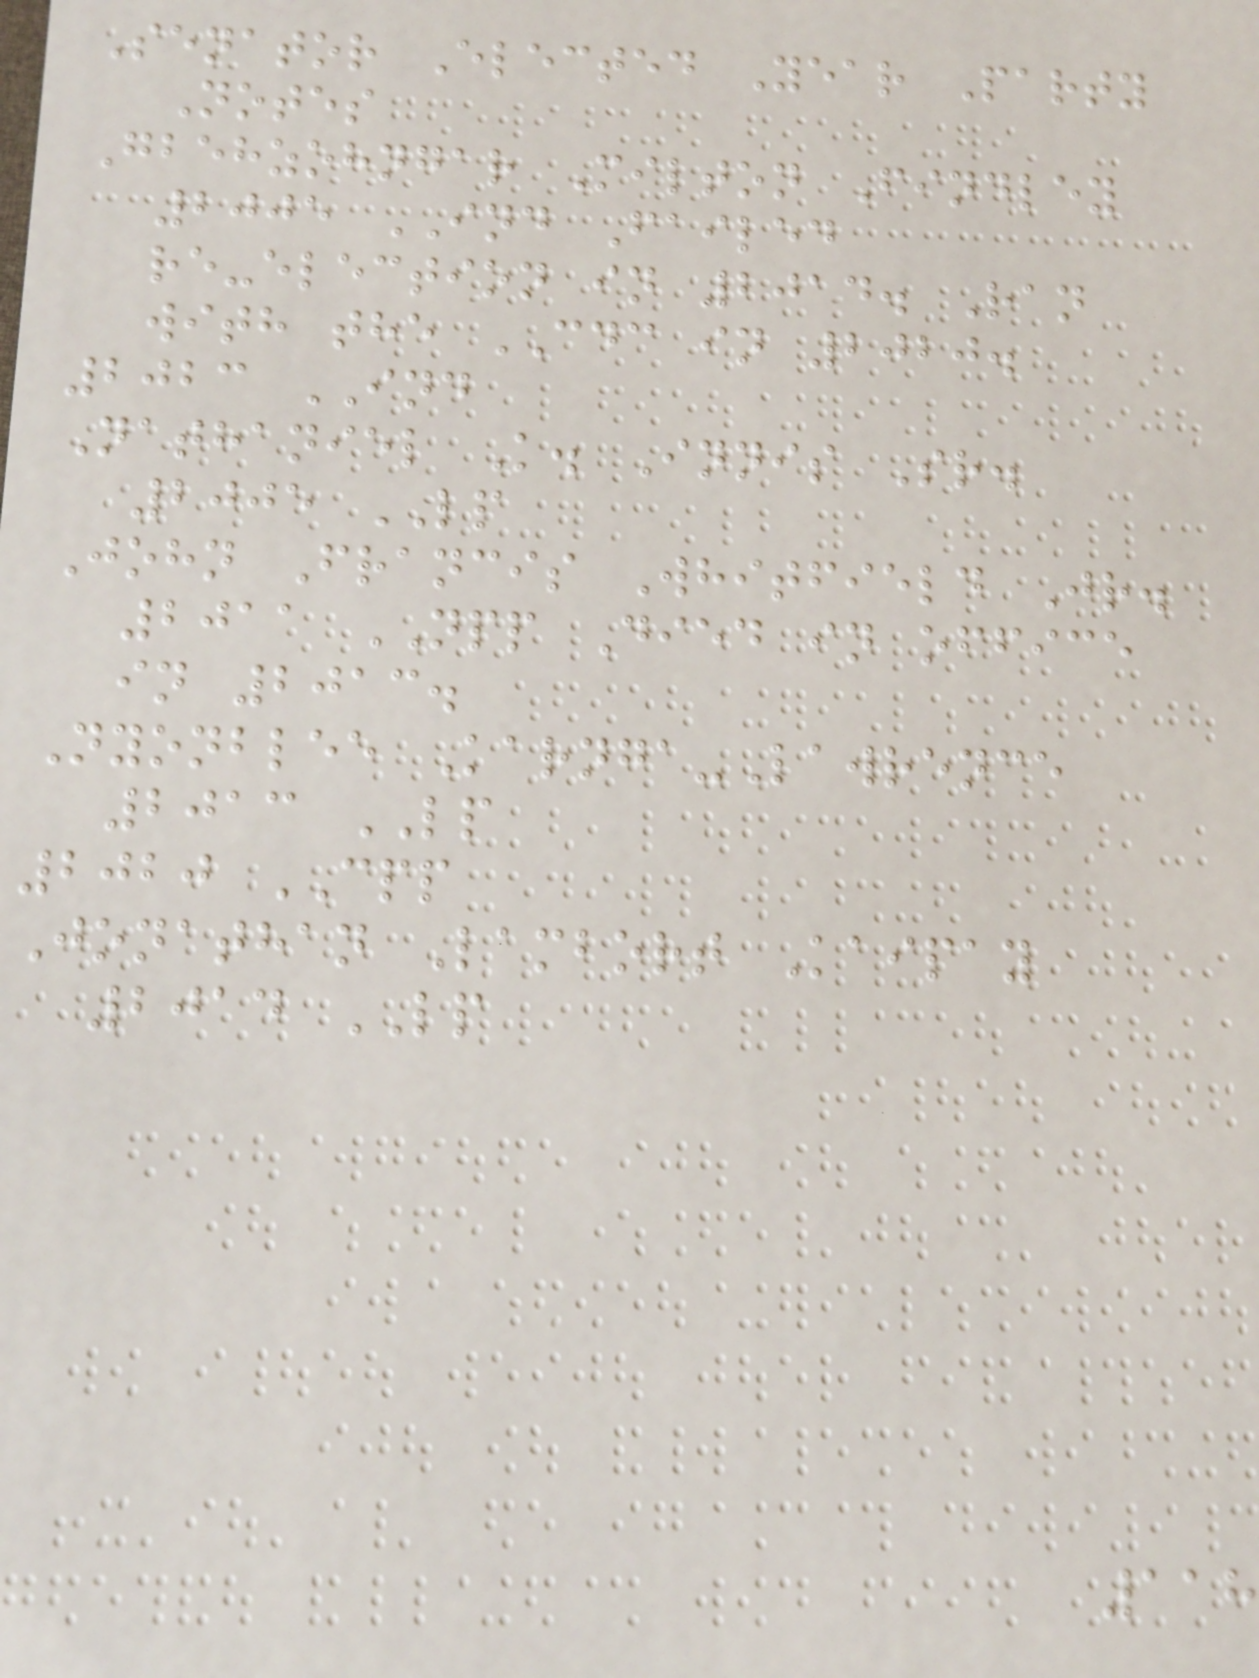Senator Elected Year Party
Notes
Gbehzohngar Milton Findley
2005 IND Failed
re-election in 2014. Ran
with the CDC in 2020.
2023 IND
Nathaniel K. Innis Sr.
2005 LP
John Francis Whitfield Jr.
2011 NPP Died in office
in 2013.
Nyonblee Karnga-Lawrence
2013 LP
2020 CPP
Jonathan Lambort Kaipay
2014 LP
118
